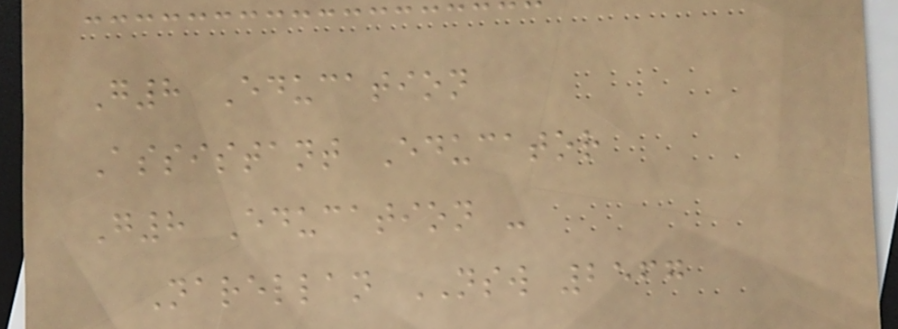G8 Education
Assistant Educator
G8 Education -
Narellan NSW 2567
